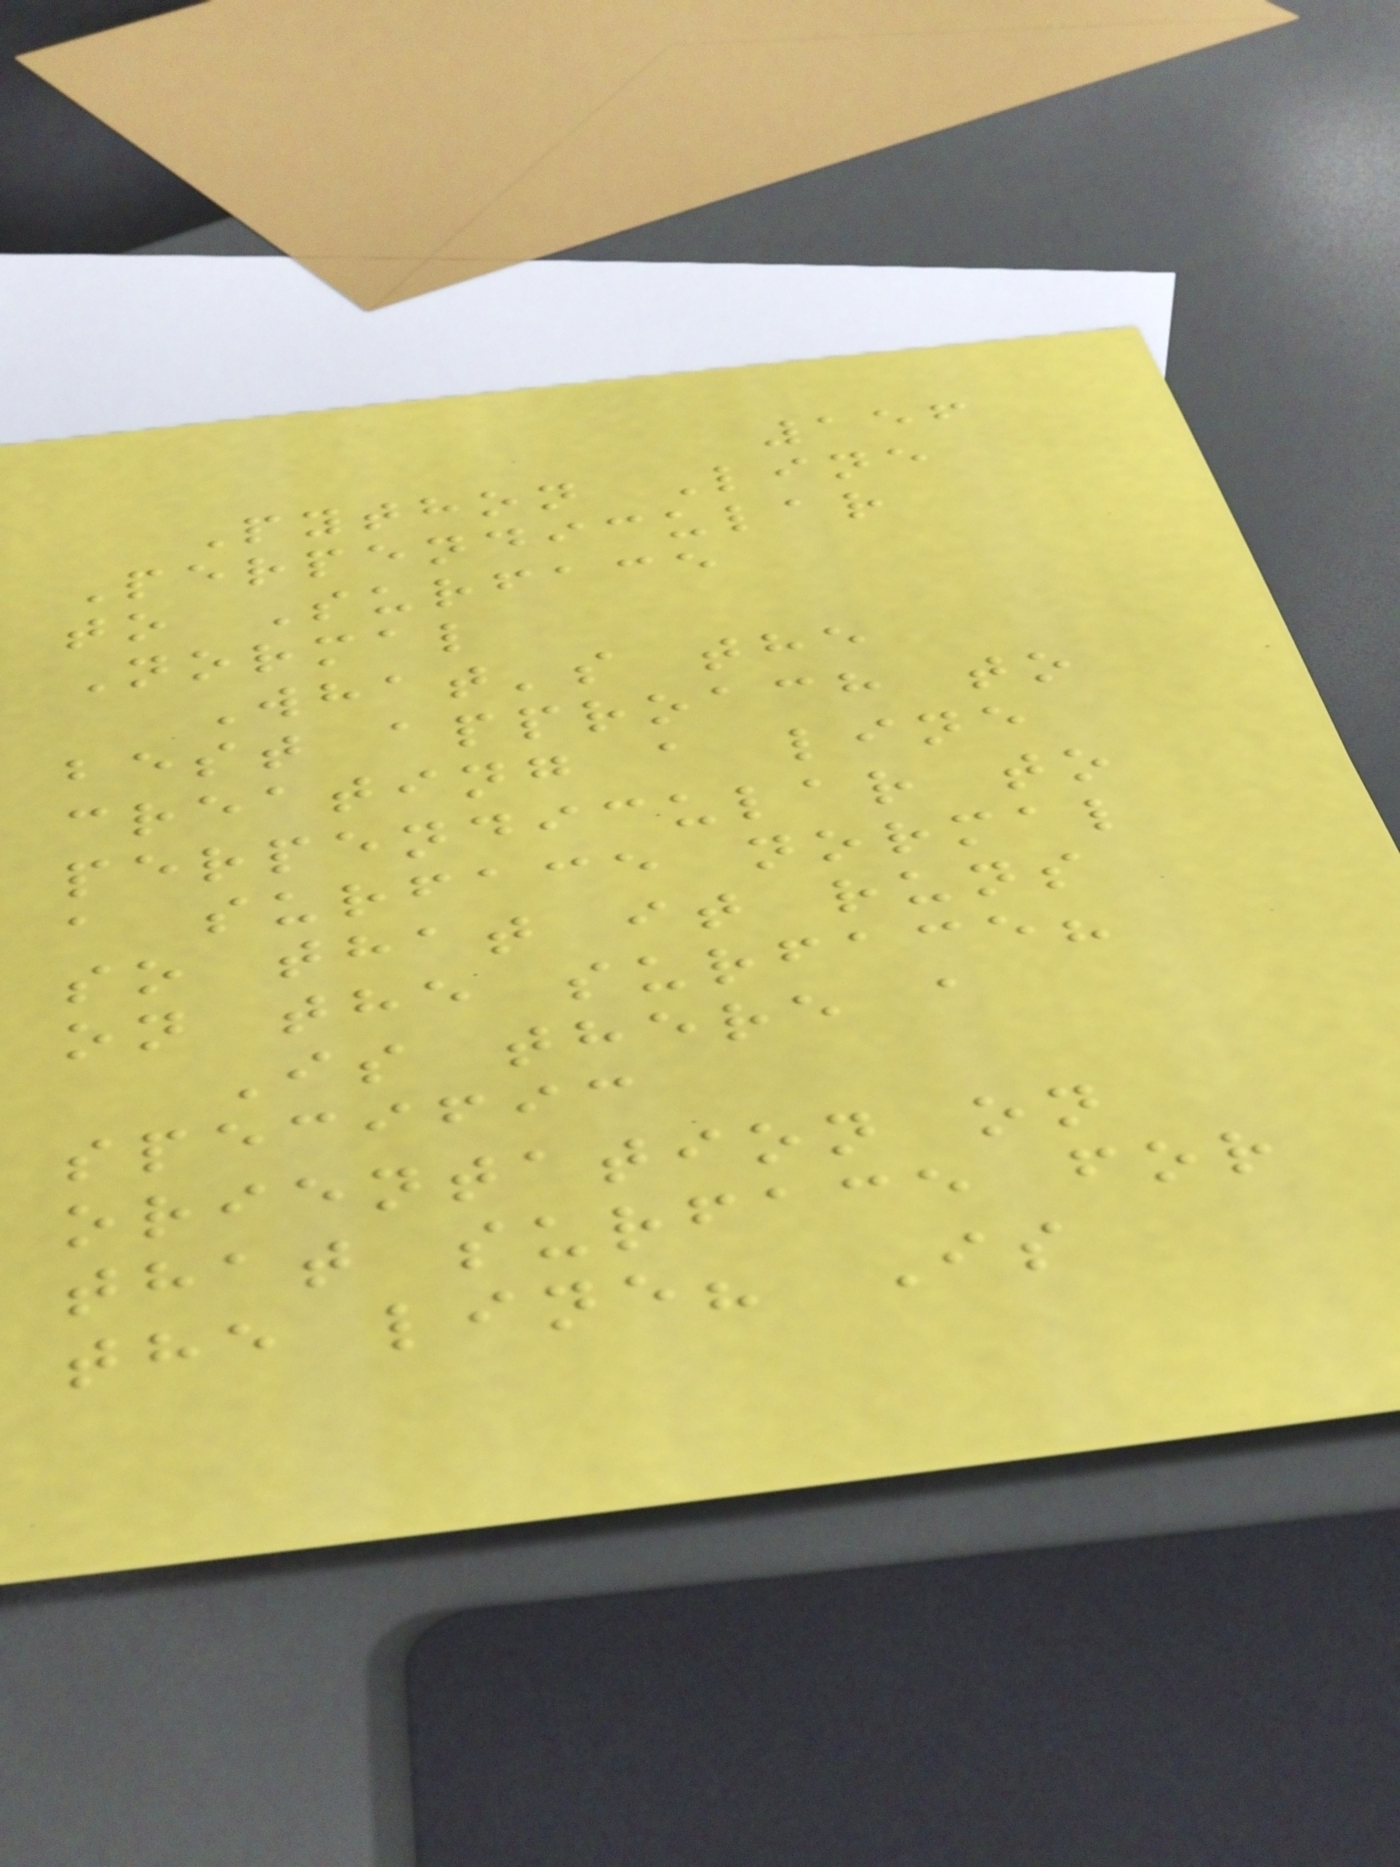156
Python Line
Perpendicular
to Surface
Normal
What's the
best approach to
creating a line
perpendicular to
a surface normal
so that it runs
on the surface?
Is there a
specific
orientation on
that surface for
the line? Is
